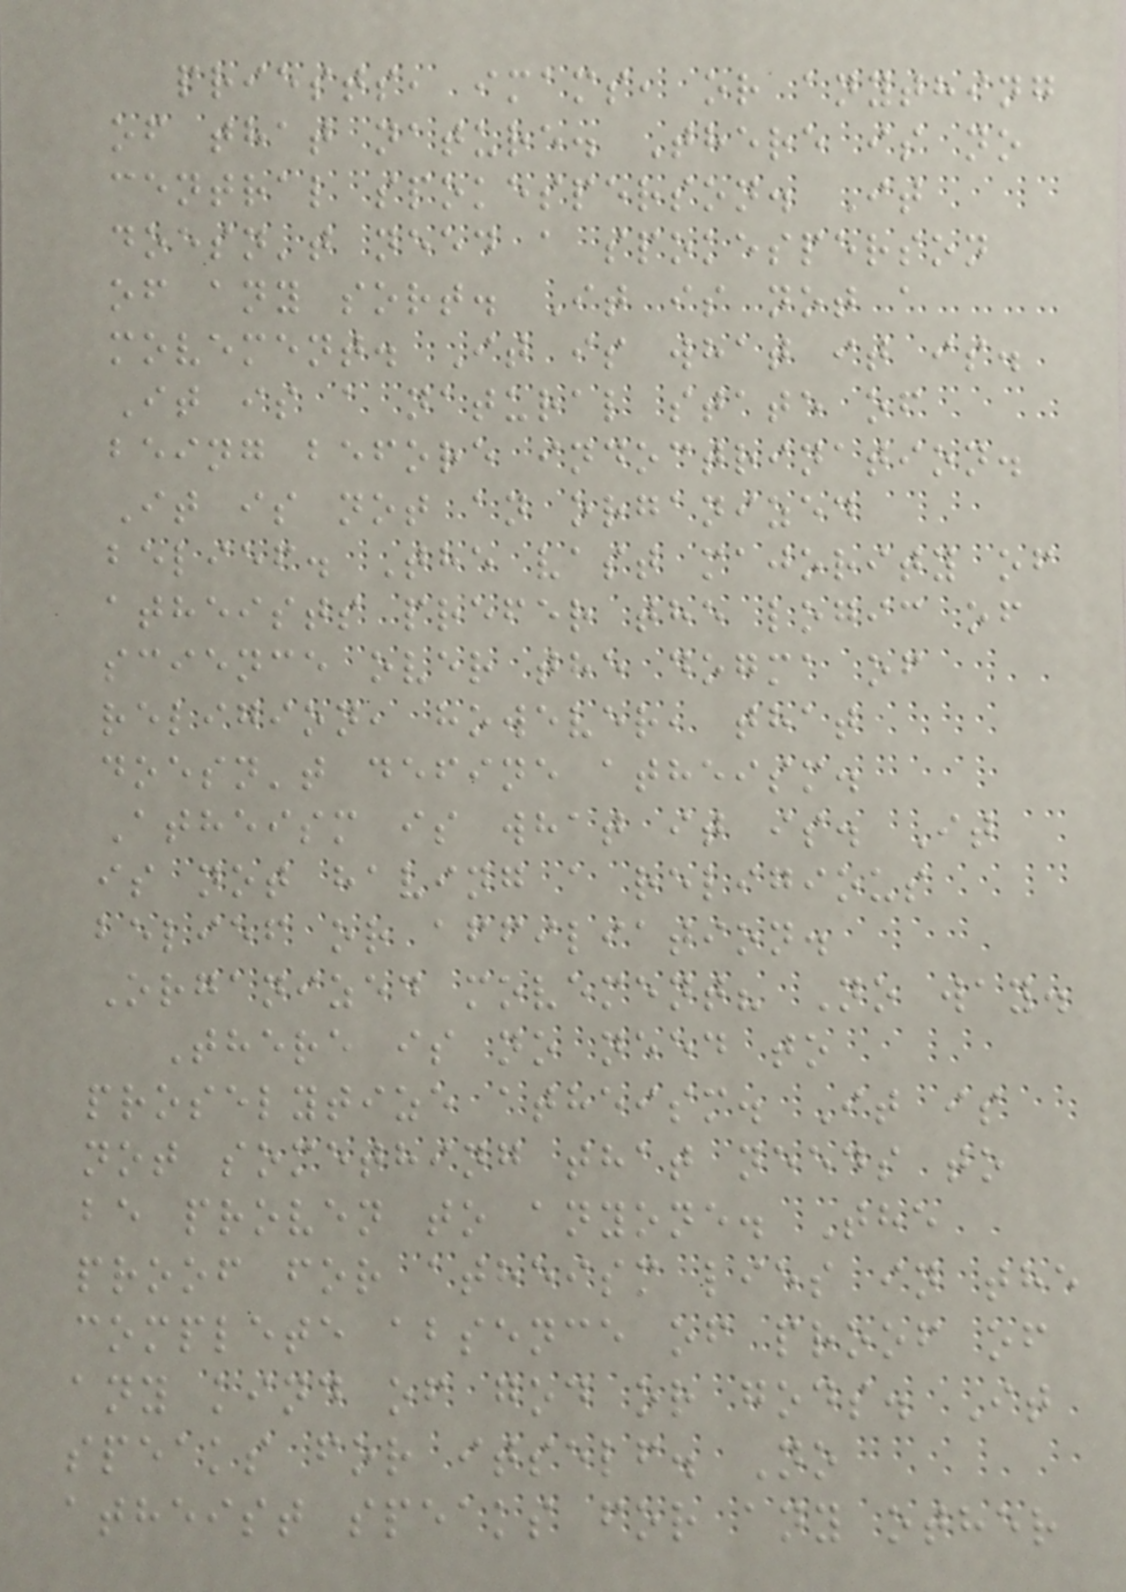priests, imams, or anything
of that nature. There is no
central spokesperson. It
doesn't need a spokesperson
of any sort. It is not a
movement. It is what it is.
It is a natural state of
being before indoctrination.
It is not an organized
belief. The vast majority of
atheists prefer the logic of
science over the dogma of
religion, however, that
doesn't define atheism.
Atheism is what it is. It
is not having a religious
belief or affiliation.
Organized movement? No way.
There is no need to
proselytize atheism. It is
not something that needs to
be proven to anyone. The
proof for atheism lies in the
complete absence of proof of
any kind of god or gods. It
speaks for itself. No
atheist speaks for any other
